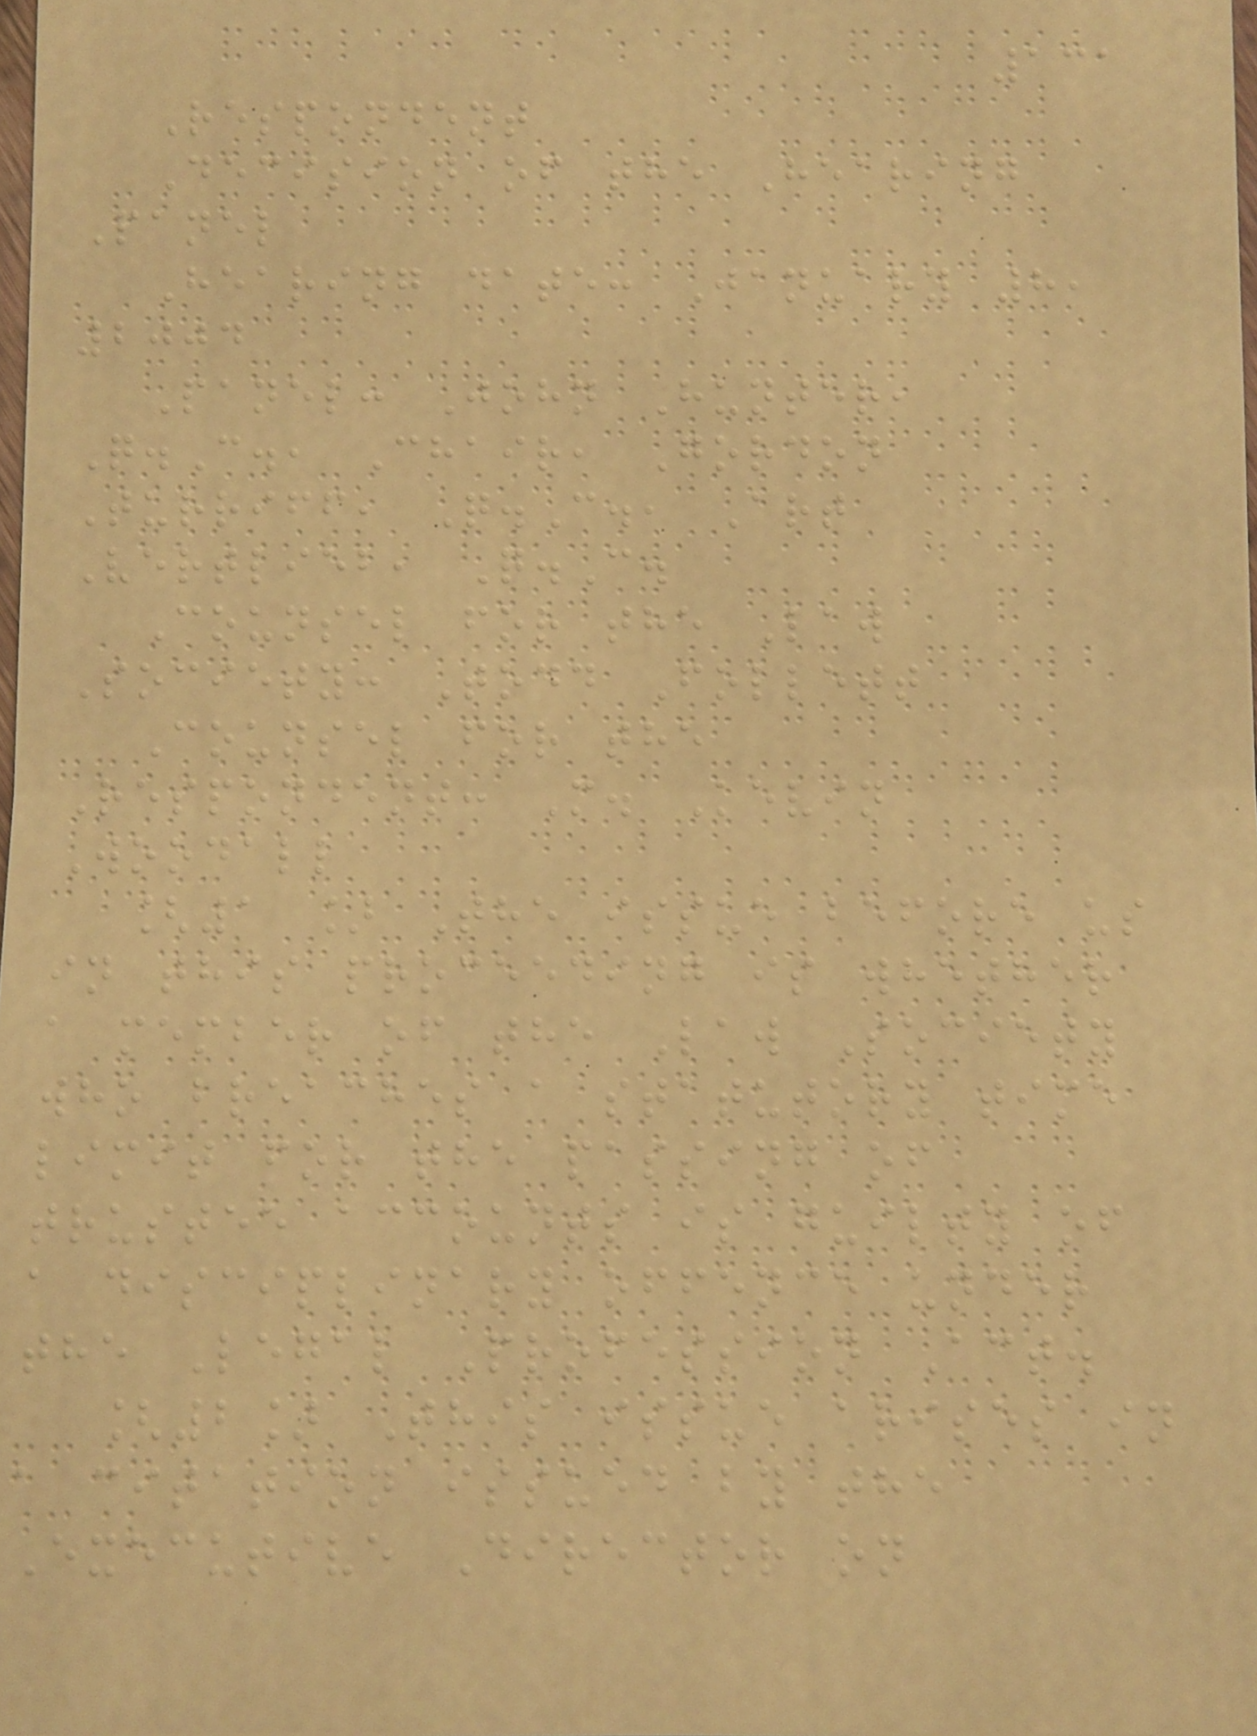131
Respondent
Decision of the Hearing
Panel
Hearing date: January 8,
2004
Panel: John Hunter,
Q.C., Chair, Gordon
Turriff, Q.C., Art
Vertlieb, Q.C.
Counsel for the Law
Society: Todd Follett
Counsel for the
Respondent: M. Kevin
Woodall
[1 ] The issue before us
in this proceeding is whether
a member of the Law Society
who breaches a statutory time
limit for the passing of
trustee accounts is guilty of
a disciplinary offence under
the Legal Profession Act.
[2] This issue arises in
a citation issued by the
Executive Director on
